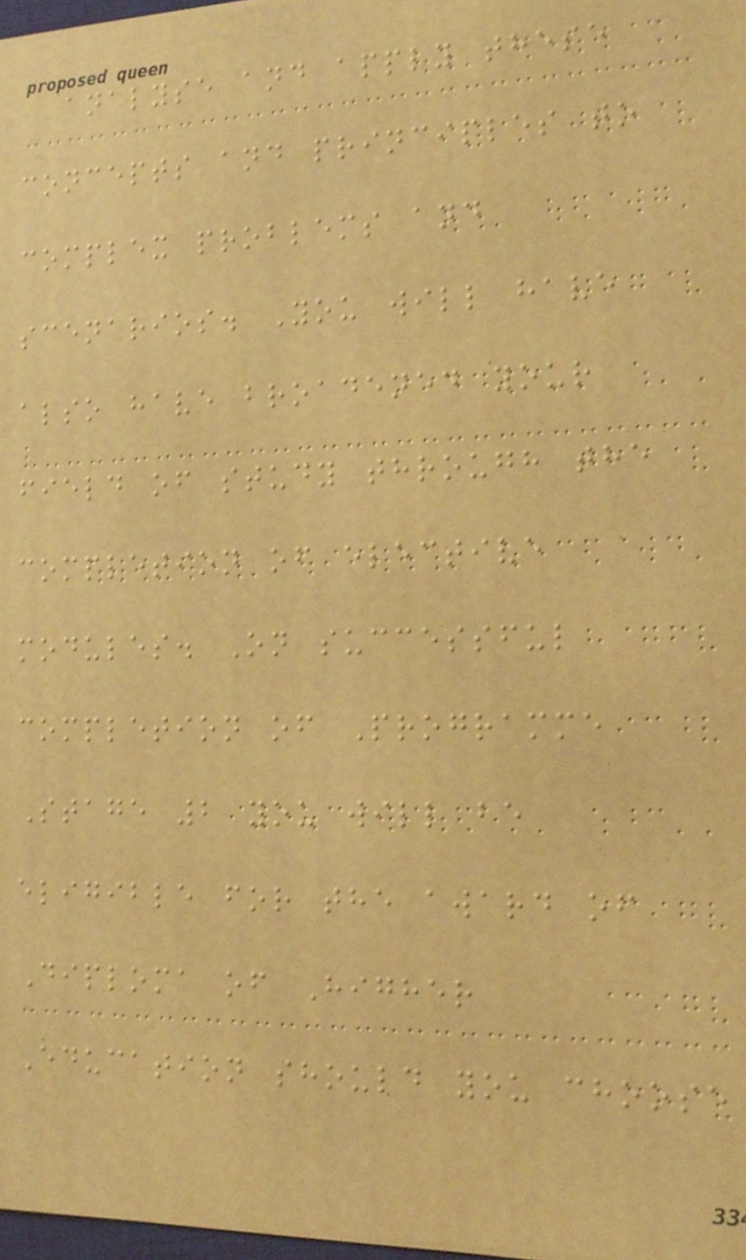analyse and apply these
concepts and principles to
complex problems and
scenarios. You will have
also have broadened your
field of study through the
completion of elective
modules. On successful
completion of Programme
Stage 2 you will be
eligible for the award of
Diploma of Higher
Education should you choose
